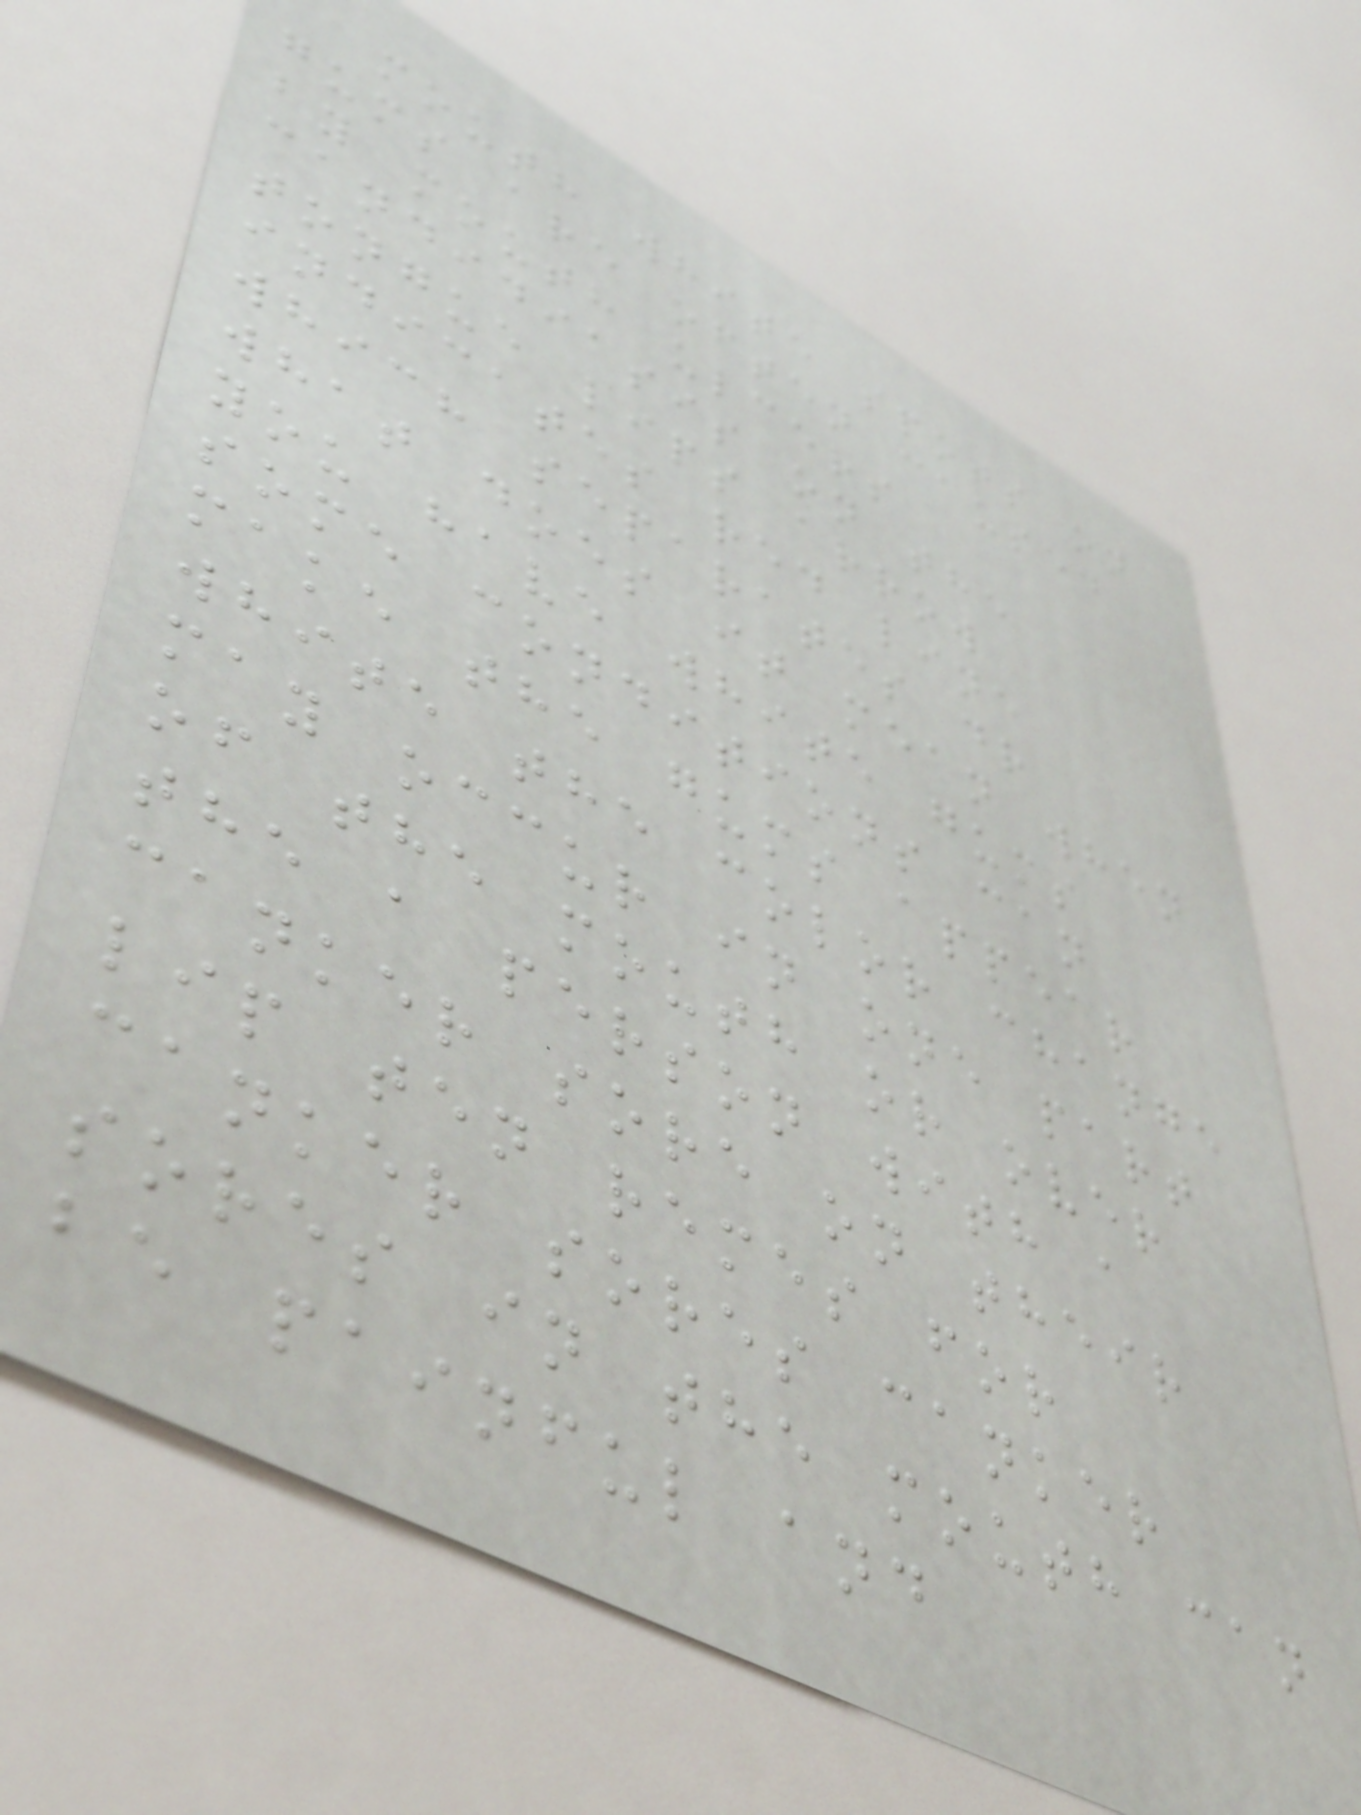mouth white spots on
gums are often caused
by mouth ulcers
candidiasis on the
tongue lips arrow
indicates red line
which separates dr
what does it mean when
you have white gums
some conditions can
make the gums appear
white the color change
may occur in one part
of the mouth or over
the a person with a
canker sore on their
lip ten remes for
canker sores canker
sores in the mouth can
be painful and
